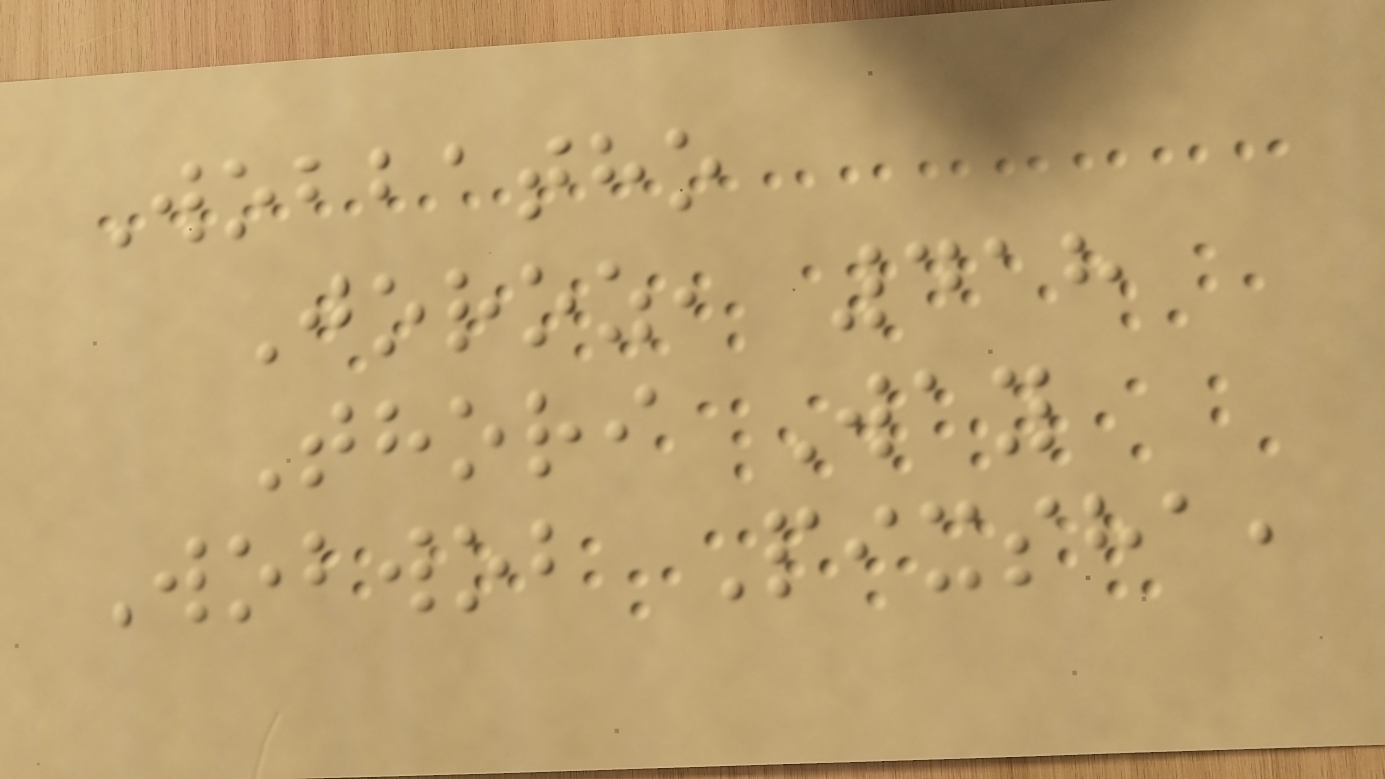Wobbatho
Joroz, 418
Thori Way
Wobwob Pixsha,
